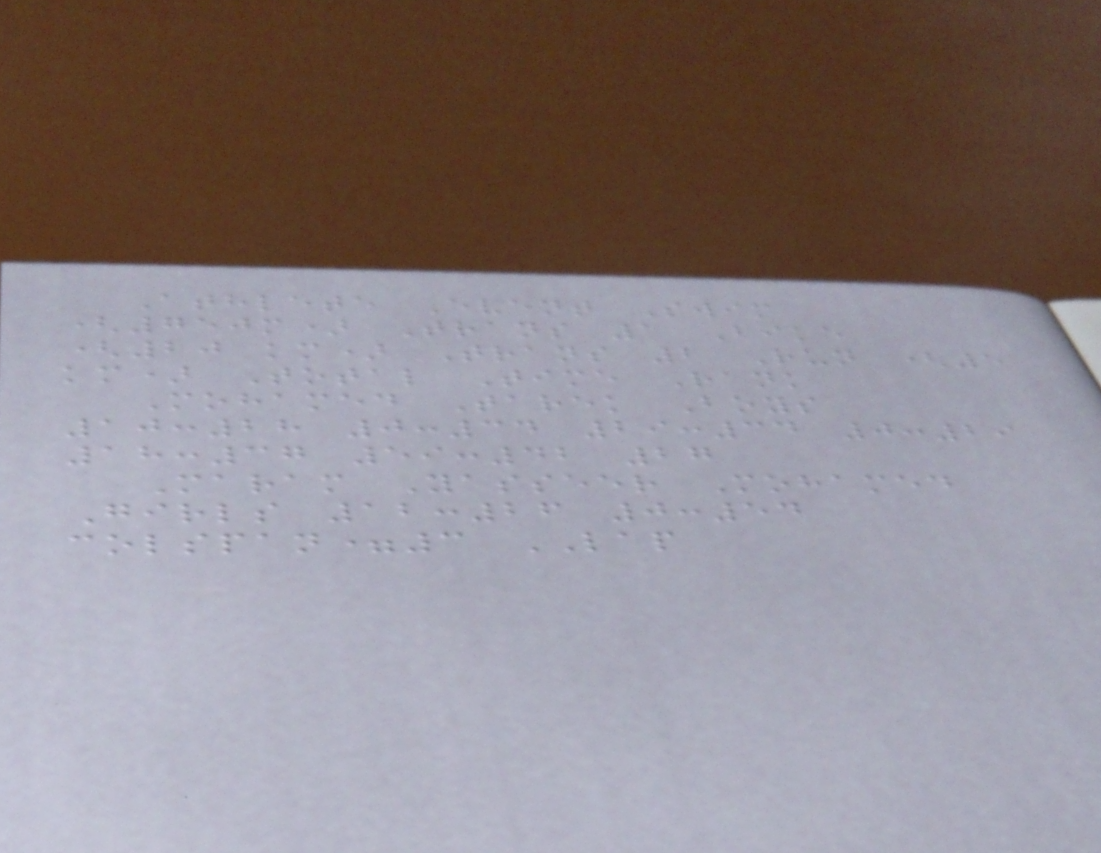Athlete Event Swim
(750m) Trans 1 Bike
(20 km) Trans 2 Run (5
km) Total Time Rank
Mohamed Tarek Boys
10:28 0:34 29:34 0:29
18:37 59:42 27
Maram Yasseer Mohamed
Girls 12:26 0:54
colspan=3 LAP
